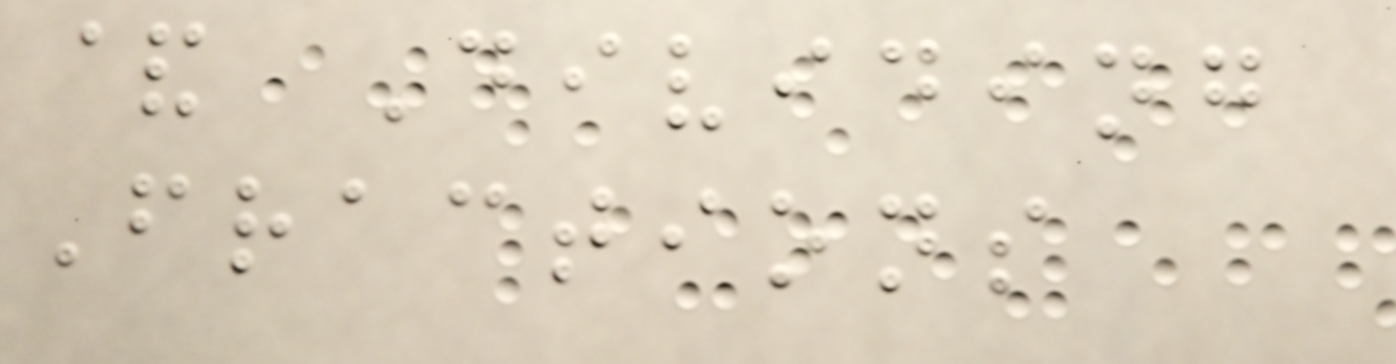& Dividing
Fractions
